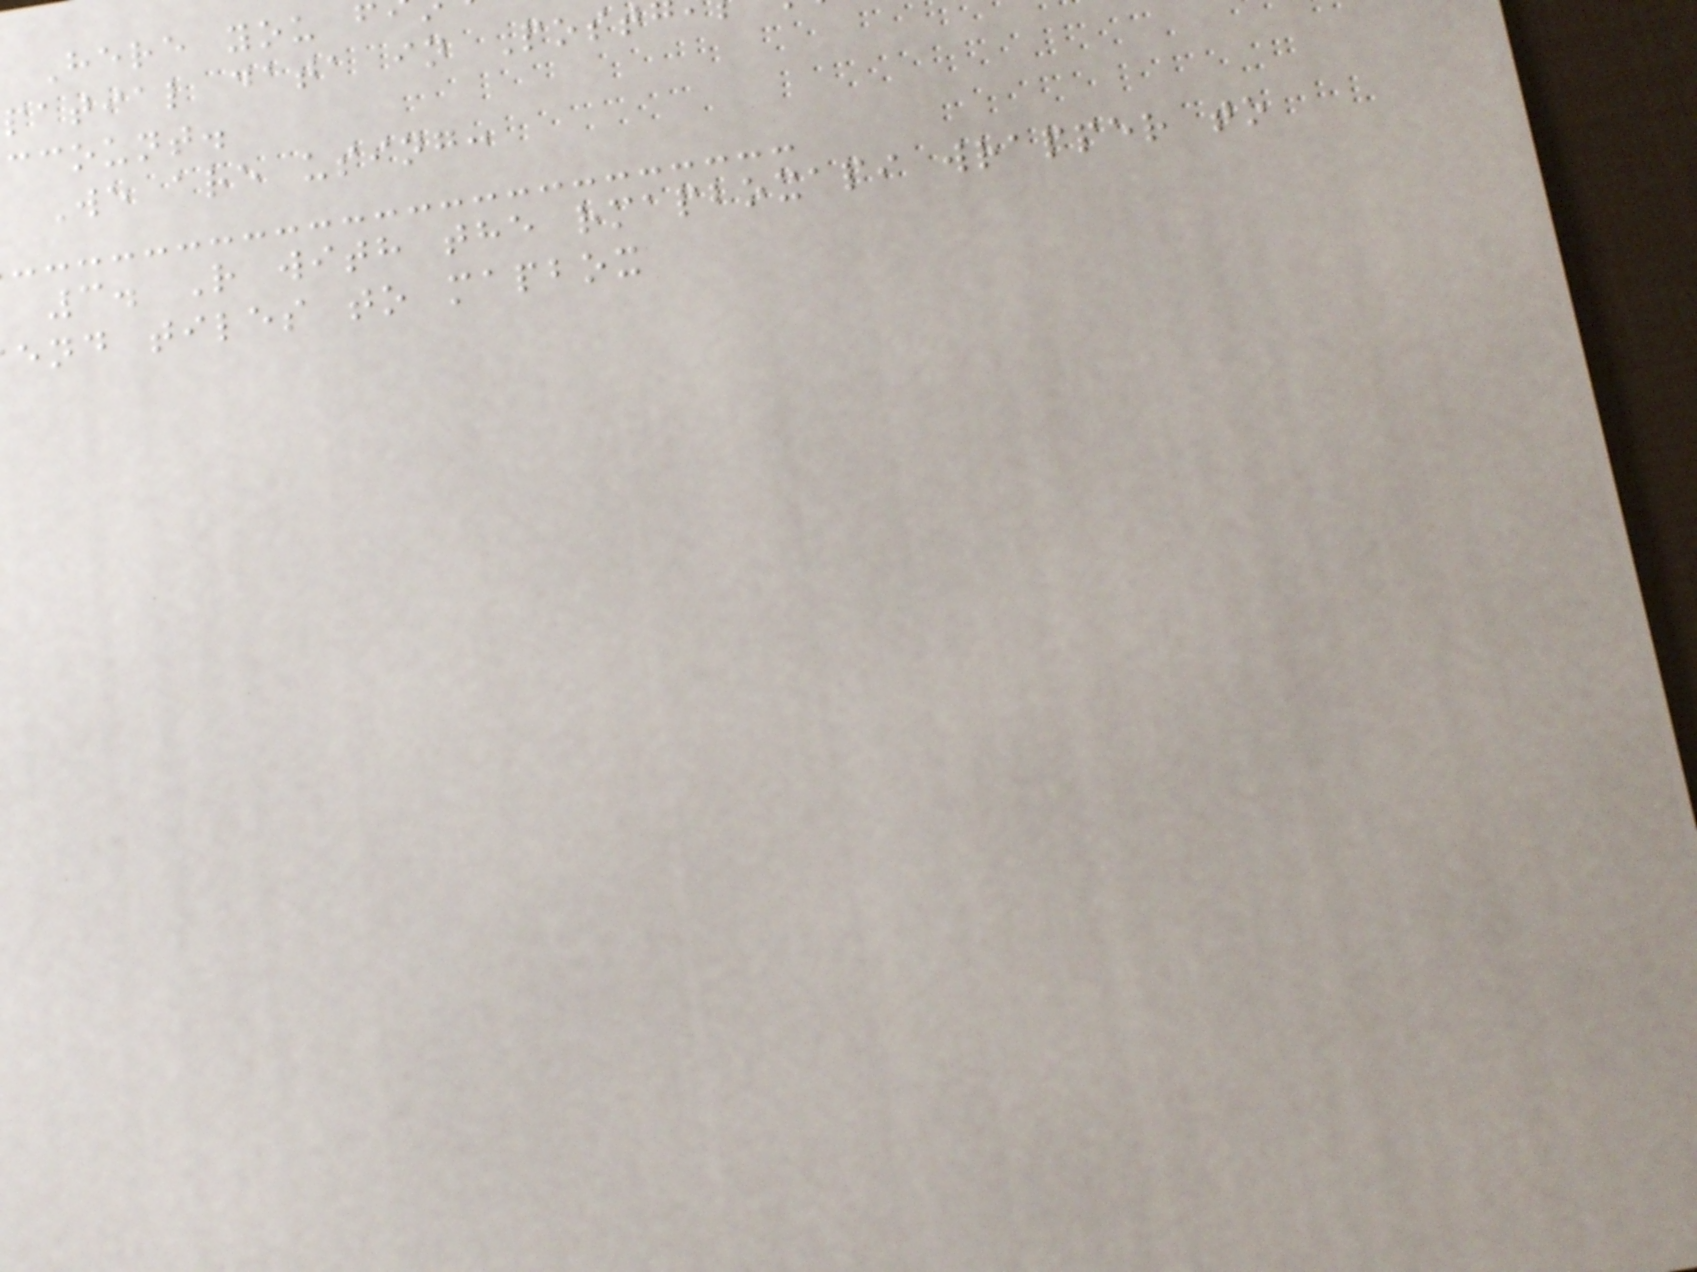Here you f
patial data in Post
ccount.
We are using:
3. R with the rmapboxapi wrapper to
end tiles to mapbox
